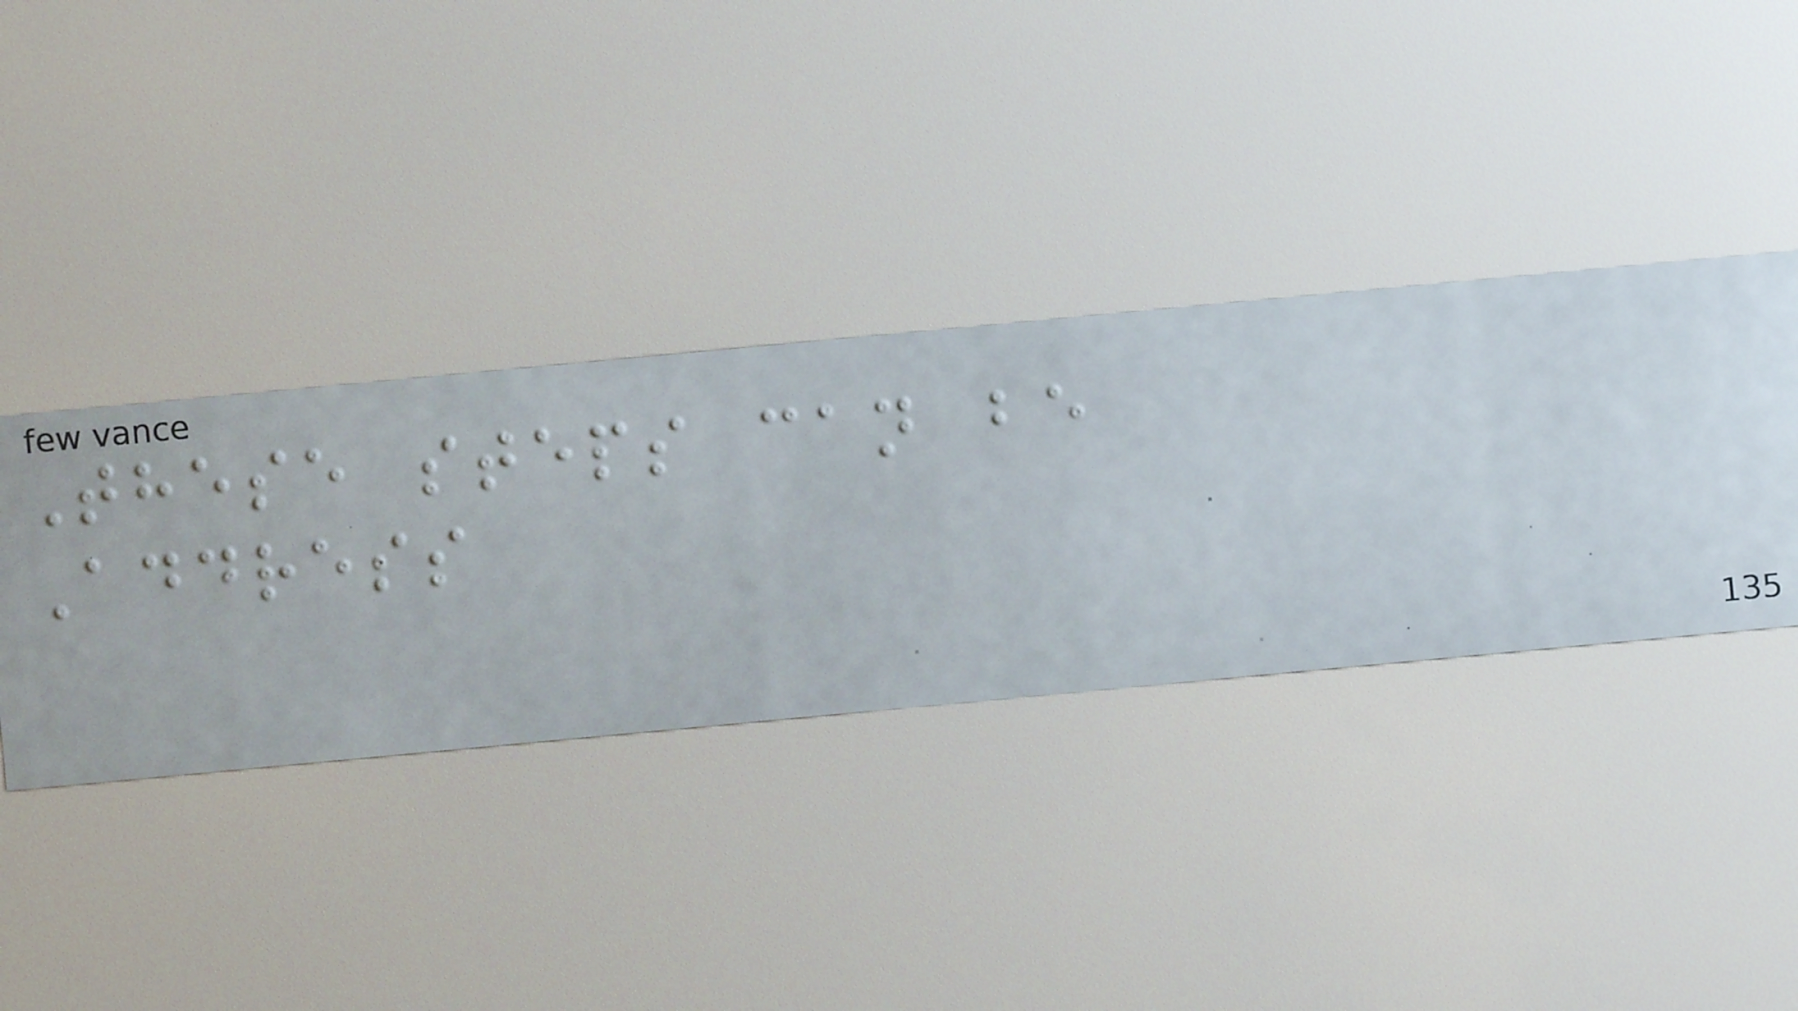These steps can be
Address
